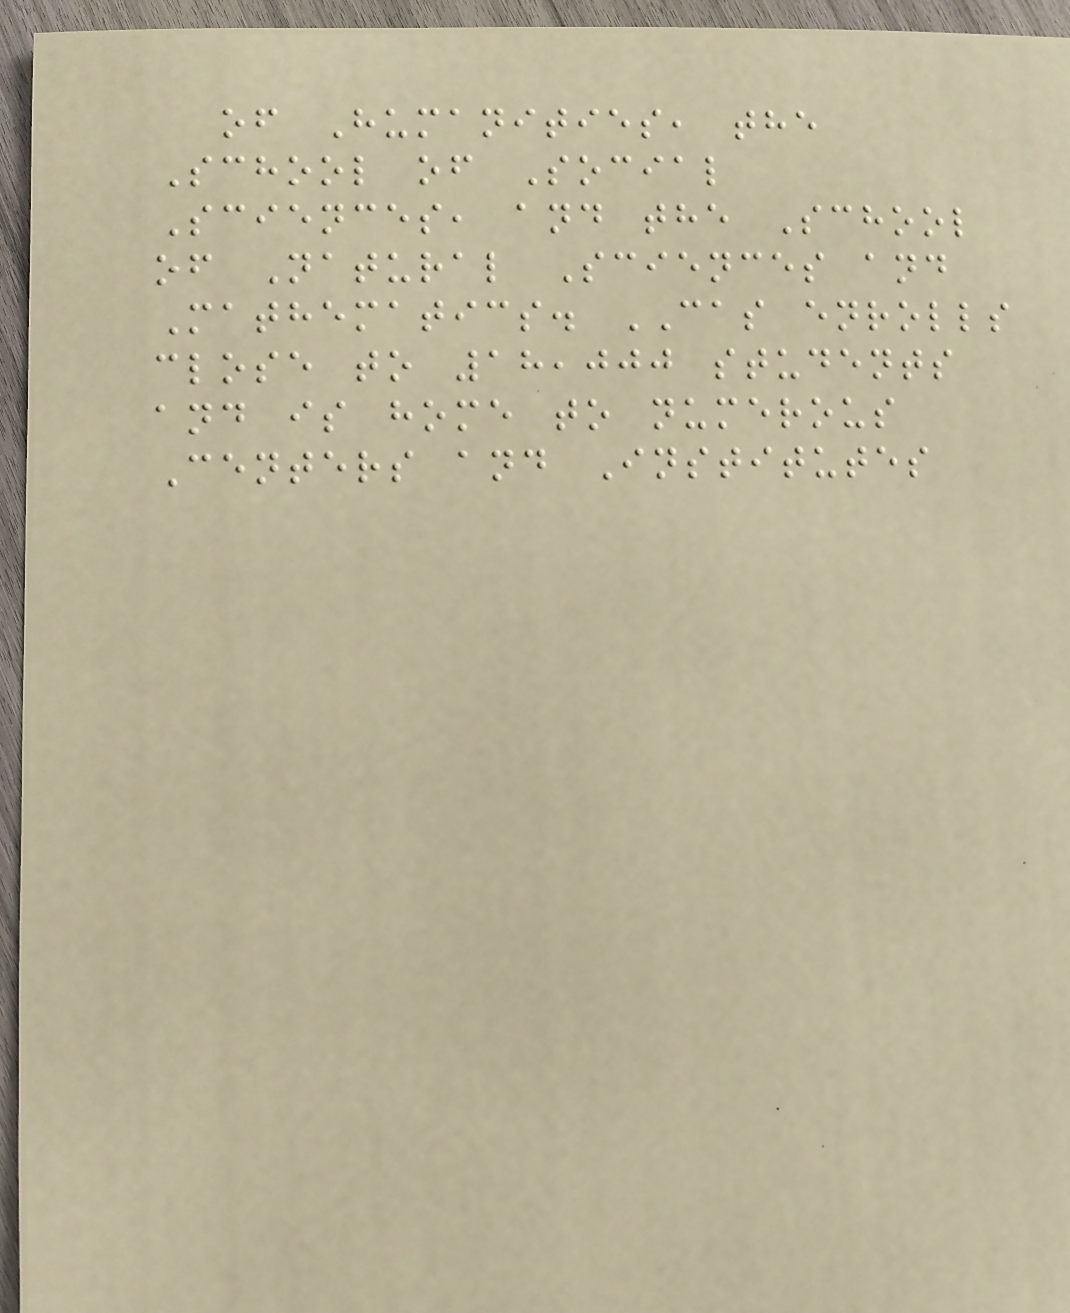of Humanities, the
School of Social
Sciences, and the School
of Natural Sciences and
Mathematics. CAS enrolls
close to 18,000 students
and is home to numerous
Centers and Institutes
